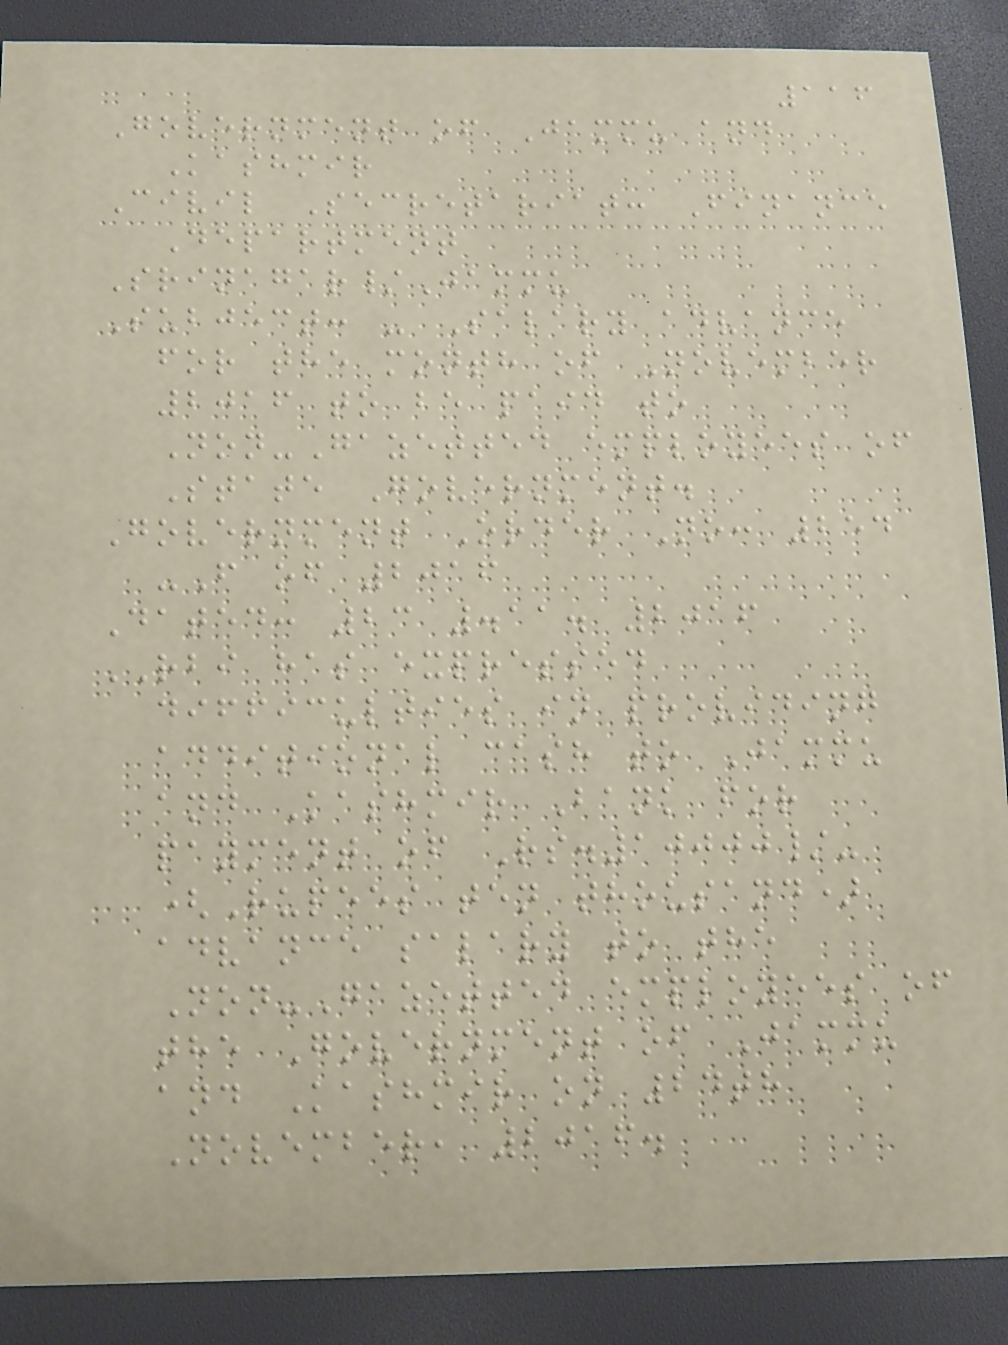116
Government of Jammu and
Kashmir
Civil Secretariat: Finance
Department
Srinagar/Jammu
Subject: - Salary advance
for the month of November
2016 to be paid to
Non-Gazetted employees of
State Government.
Government Order No: 254
-F of 2016
Dated: 23 .11. 2016
RBI has expressed
difficulties in providing
additional cash to Jammu
and Kashmir Bank for
payment of Rs.10000/-
(Rupees ten thousand)
advance salary to the
Non-Gazetted employees of
the Government of Jammu
and Kashmir on 24th
November, 2016.
